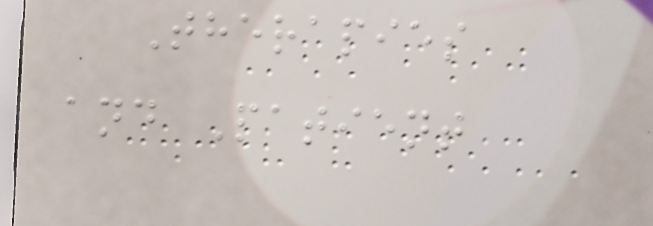Therapies
and Patient
